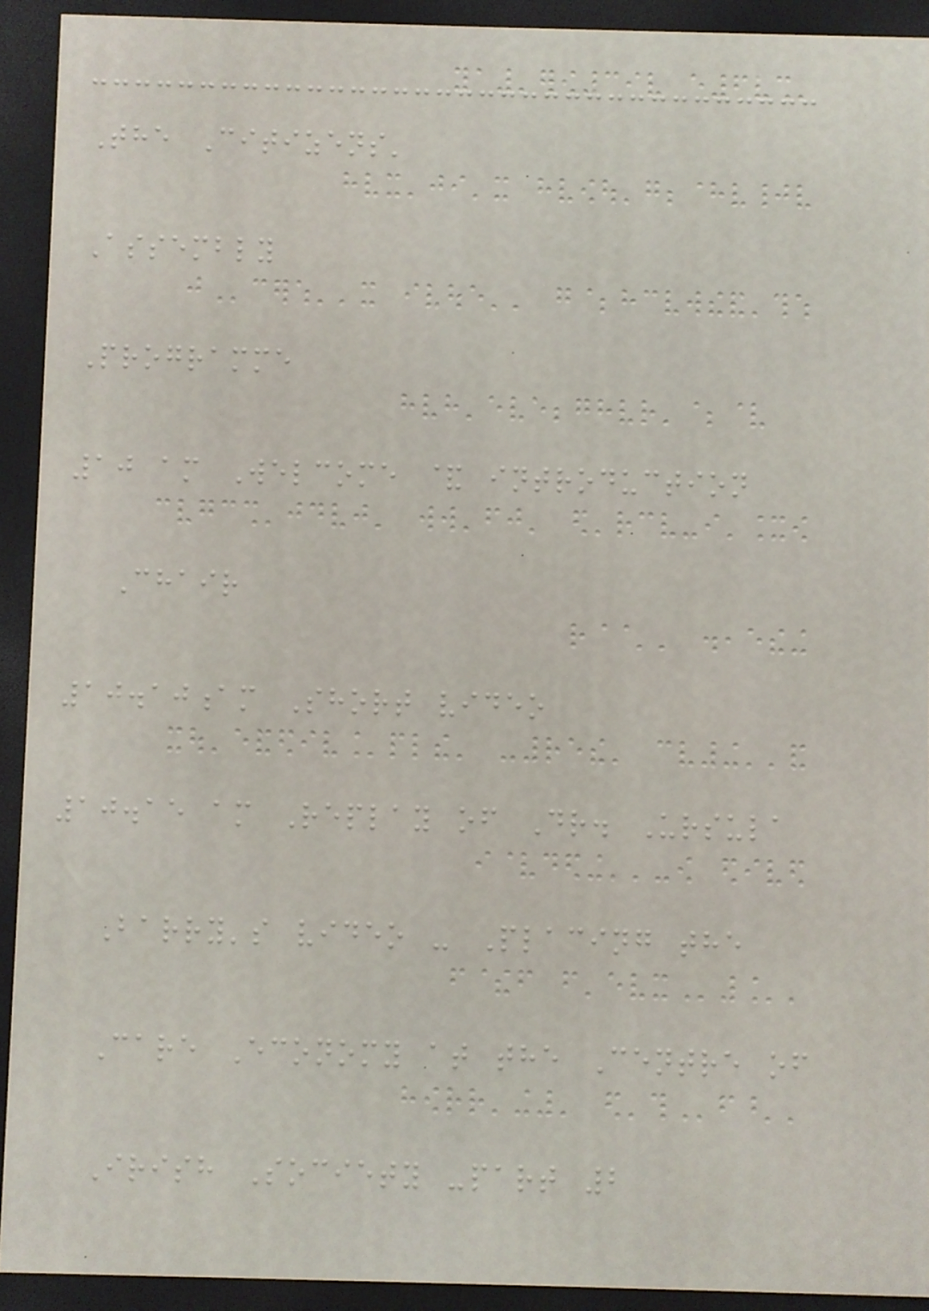The Citizens'
Assembly
Programme
10 am Welcome & introduction
Chair
10.10am Short video
10.15 am Replay of Dr. Ursula
Barry's video - Placing the
Care Economy at the Centre of
Irish Society -part 2
